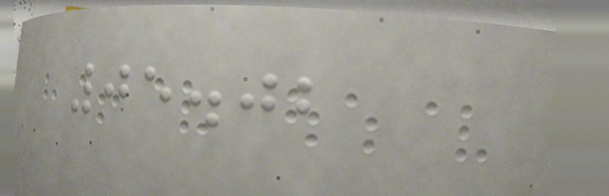05.02
